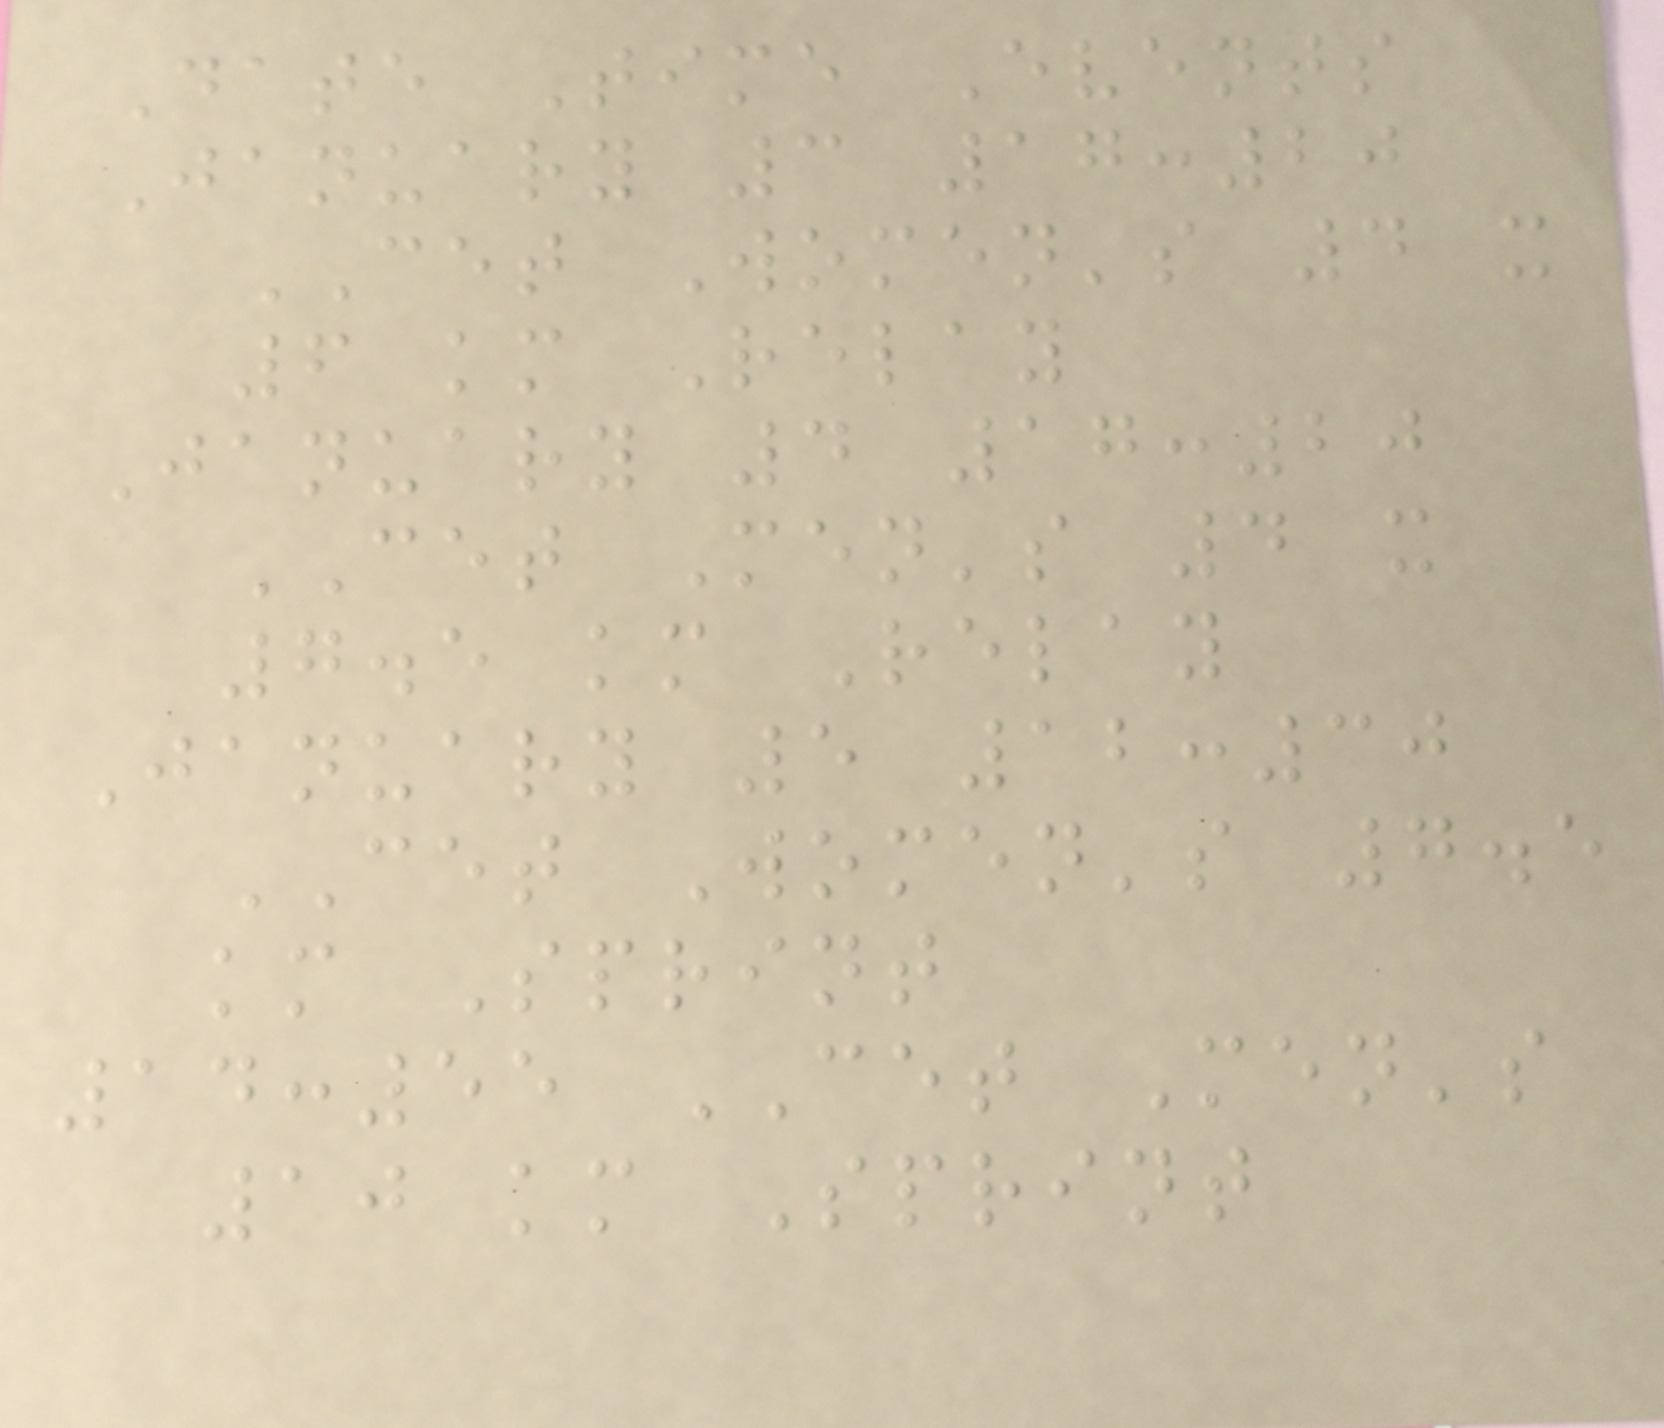Date Time Events
January 3 17:20
CET Women's 4 x
6 km Relay
January 4 17:20
CET Men's 4 x
7.5 km Relay
January 5 12:30
CET Women's 7.5
km Sprint
14:55 CET Men's
10 km Sprint
